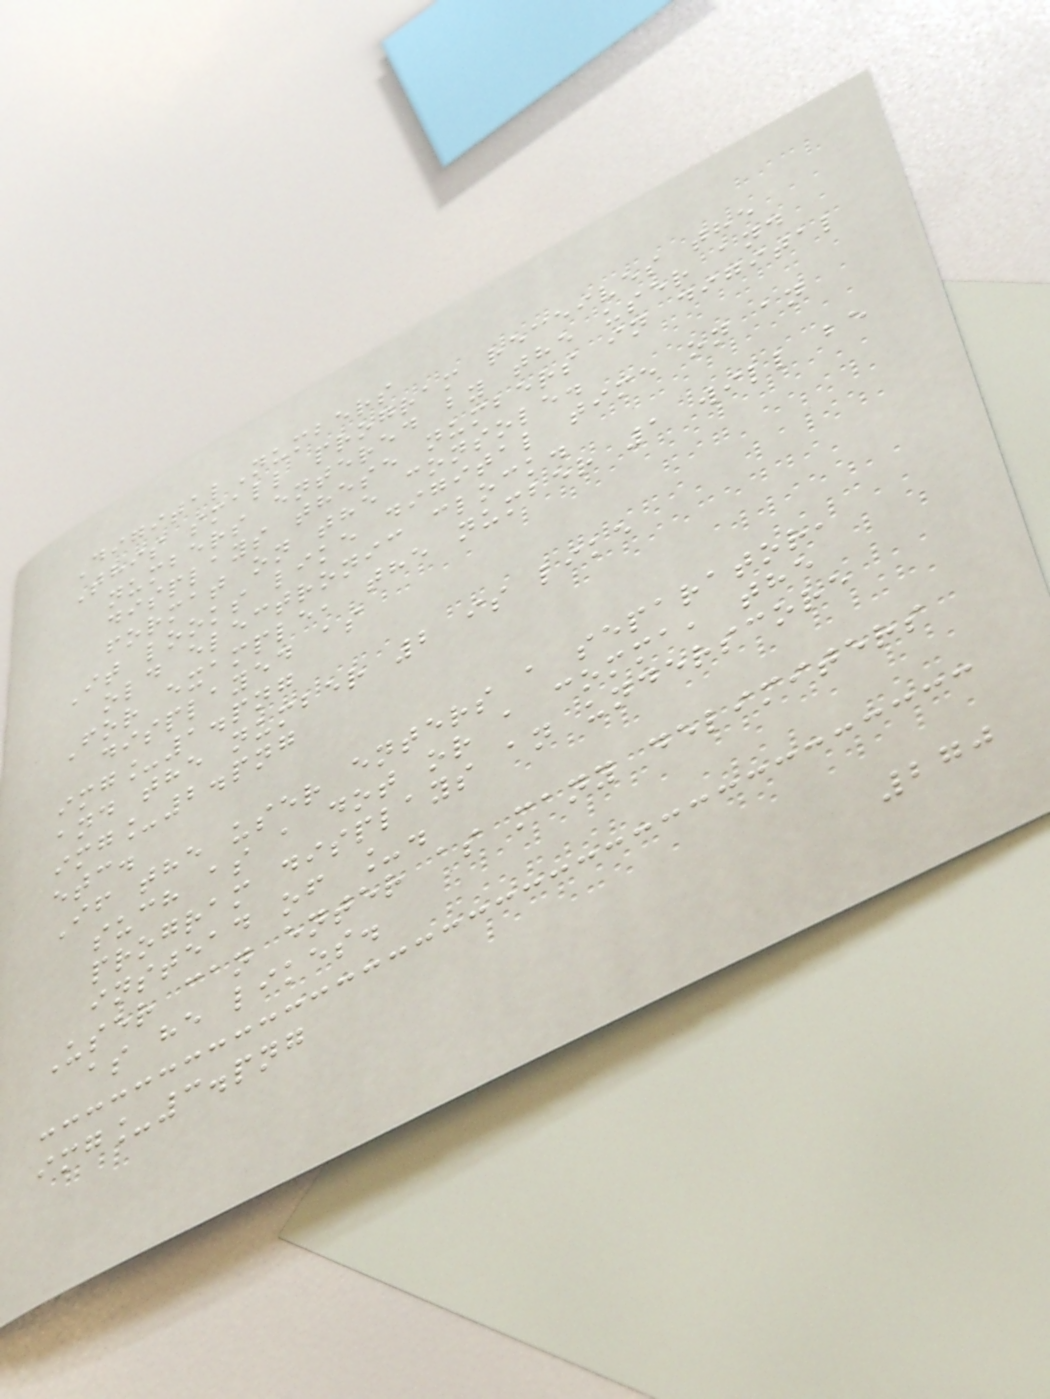DigitalNumbers
This small program receives the
numbers entered by the user and
displays these numbers in digital
format on the console.
It looks like digital time on an
old electronic clock.
For example, the number 1 will be
displayed as
img_1.png
and the number 2 is like
img_2.png
etc.
If the user enters a separator,
such as a dot or a comma, the
program displays an underscore
instead of _.
User can enter as many delimiters
as he likes.
img_3.png
270
